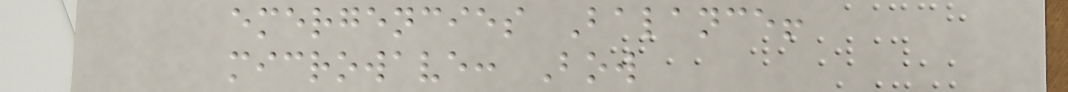emergencies Balance!
microwave: Bow
